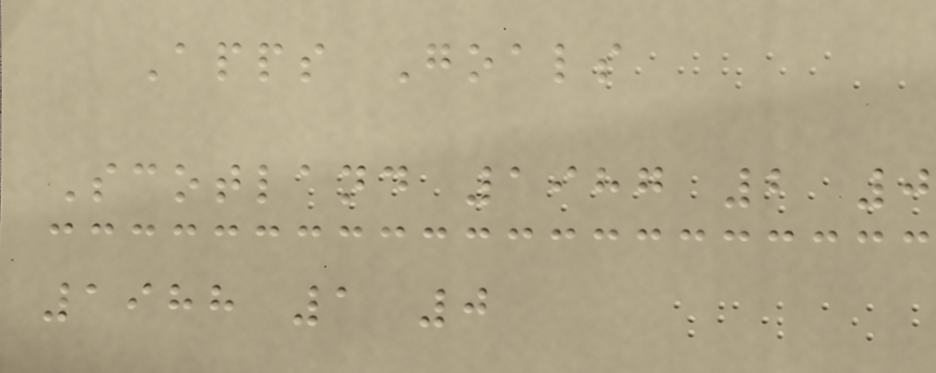Apps Goals
Scotland 1987 2 0
1988 1 0
